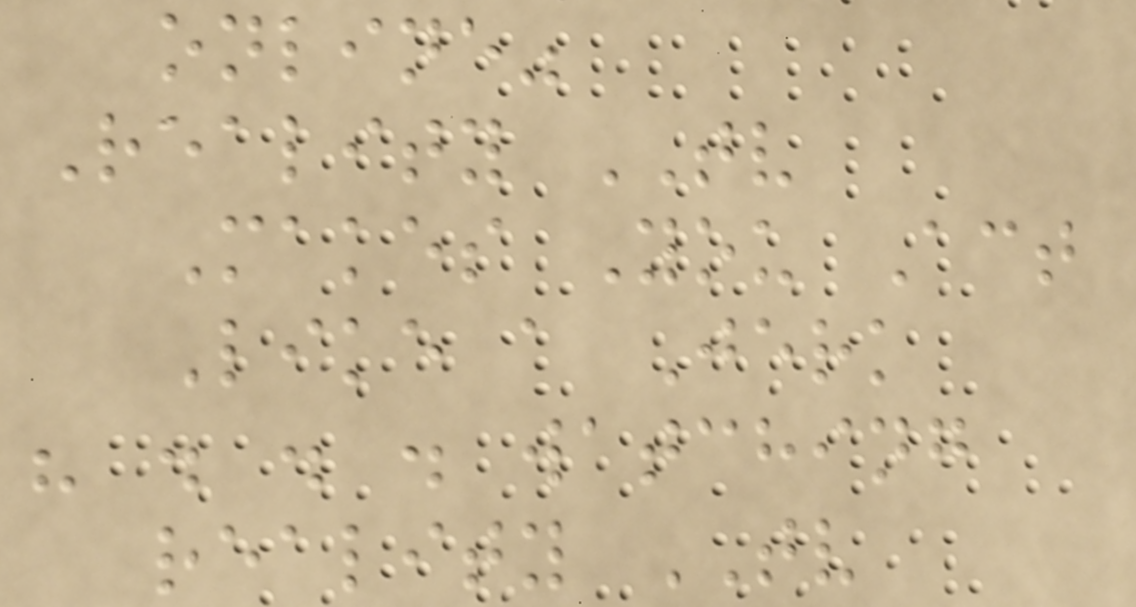online"
Reality TV
Makes You Act
Like a Jerk
" . . . watching
reality TV
